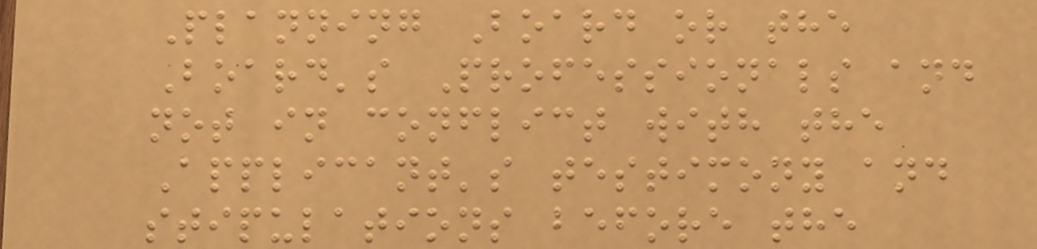Planning Board or the
Board's Professionals and
not in conflict with the
Applicant's testimony and
stipulations before the
